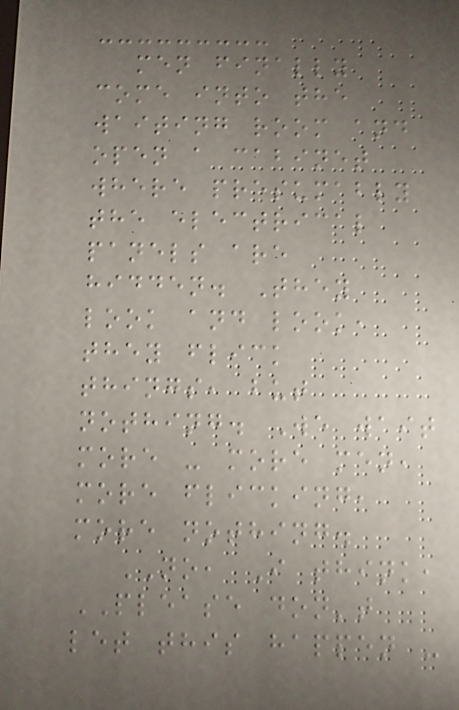men finally
come into the
waiting room and
open a cabinet
where presumably
the electrical
panels are
hidden. They
look and look,
they flick
things, but
nothing. We wait
more - more men,
more flicking,
more nothing.
NO, I think,
PLEASE don't
let this happen -
